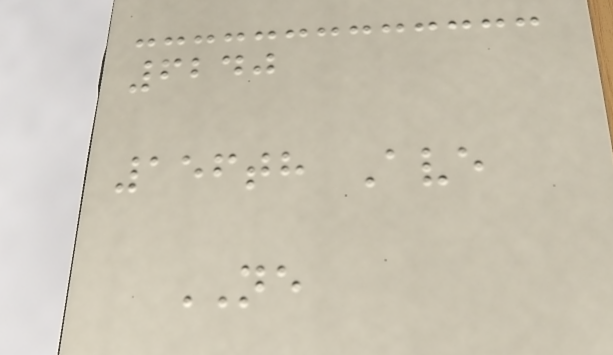6240
156th Ave
NE
